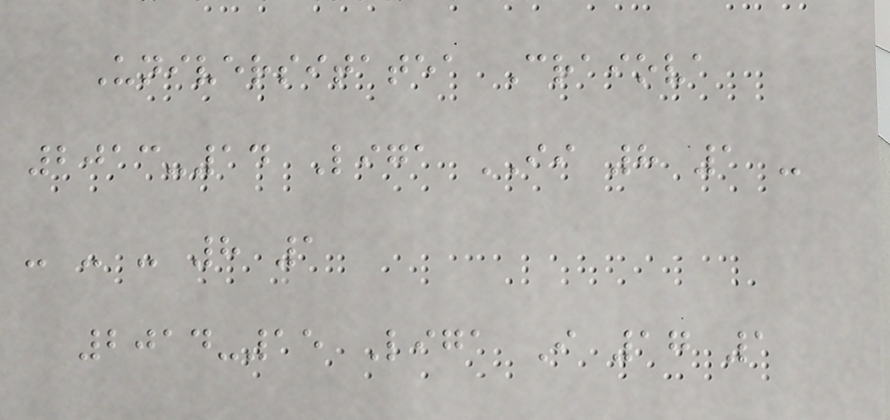Universitatea Craiova
2013-14 Liga II 8 1 -
- - - 8 1
2014-15 Liga I 17 1
